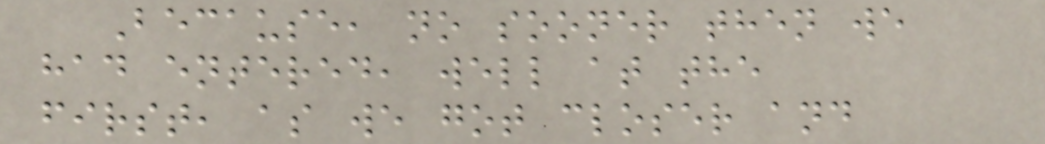Because, no sooner then we
had entered, well at the
first, as we got closer and
